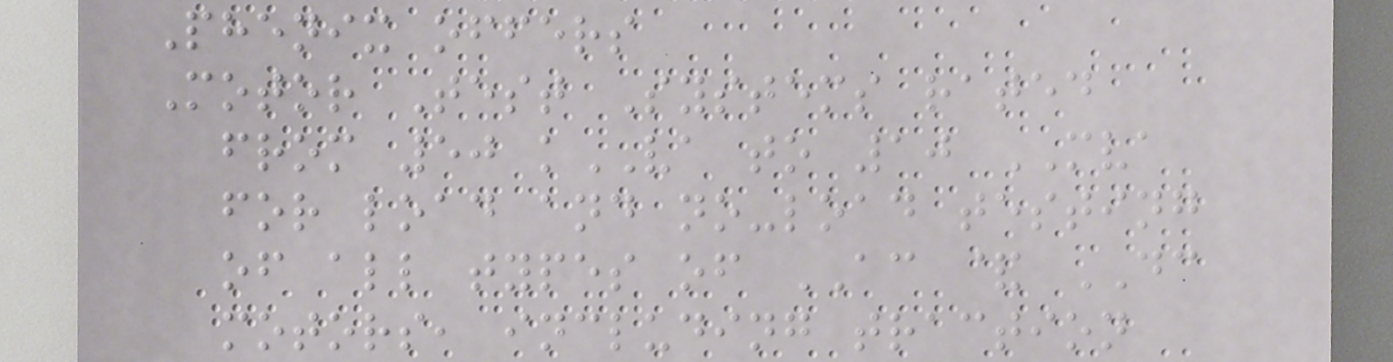Phenix offers
Motor Test Systems rated
from 50 kVA to 10 MVA
for load and no-load testing
of all types of AC & DC
motors, including traction
